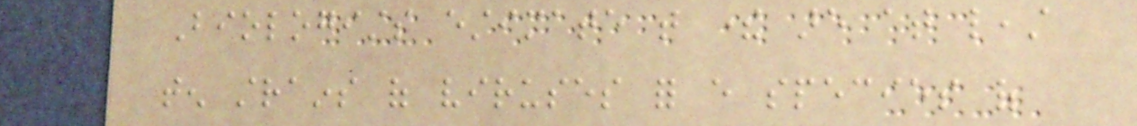Biologists estimate that there are at least
ten strains of viruses for every species of
